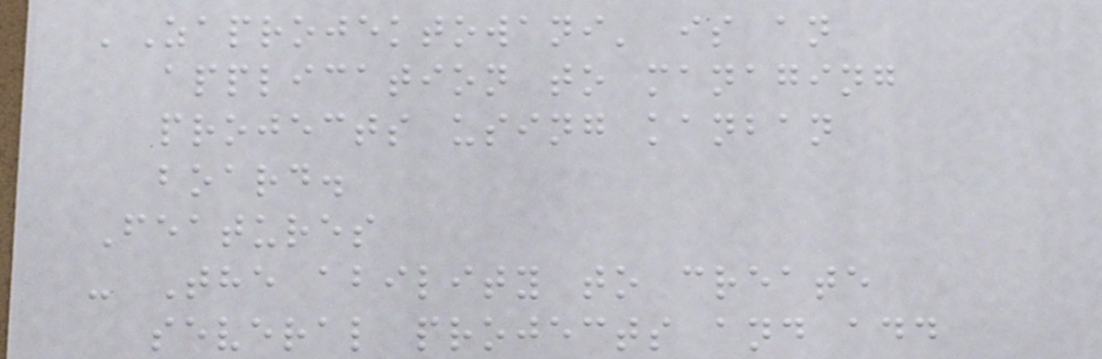'Zaprojektowani' is an
application to managing
projects using kanban
board.
Features
- The ability to create
several projects and add
